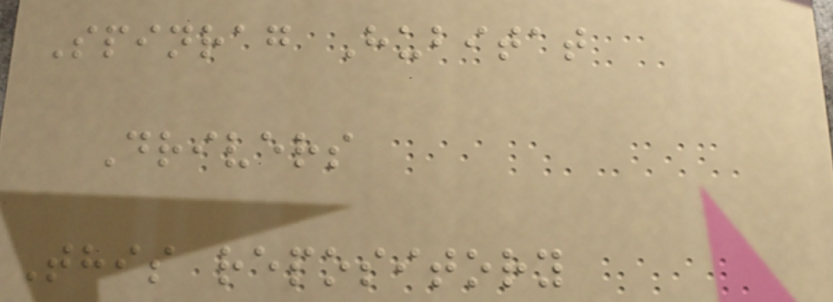Spinrag Hubitat
Drivers
This repository
